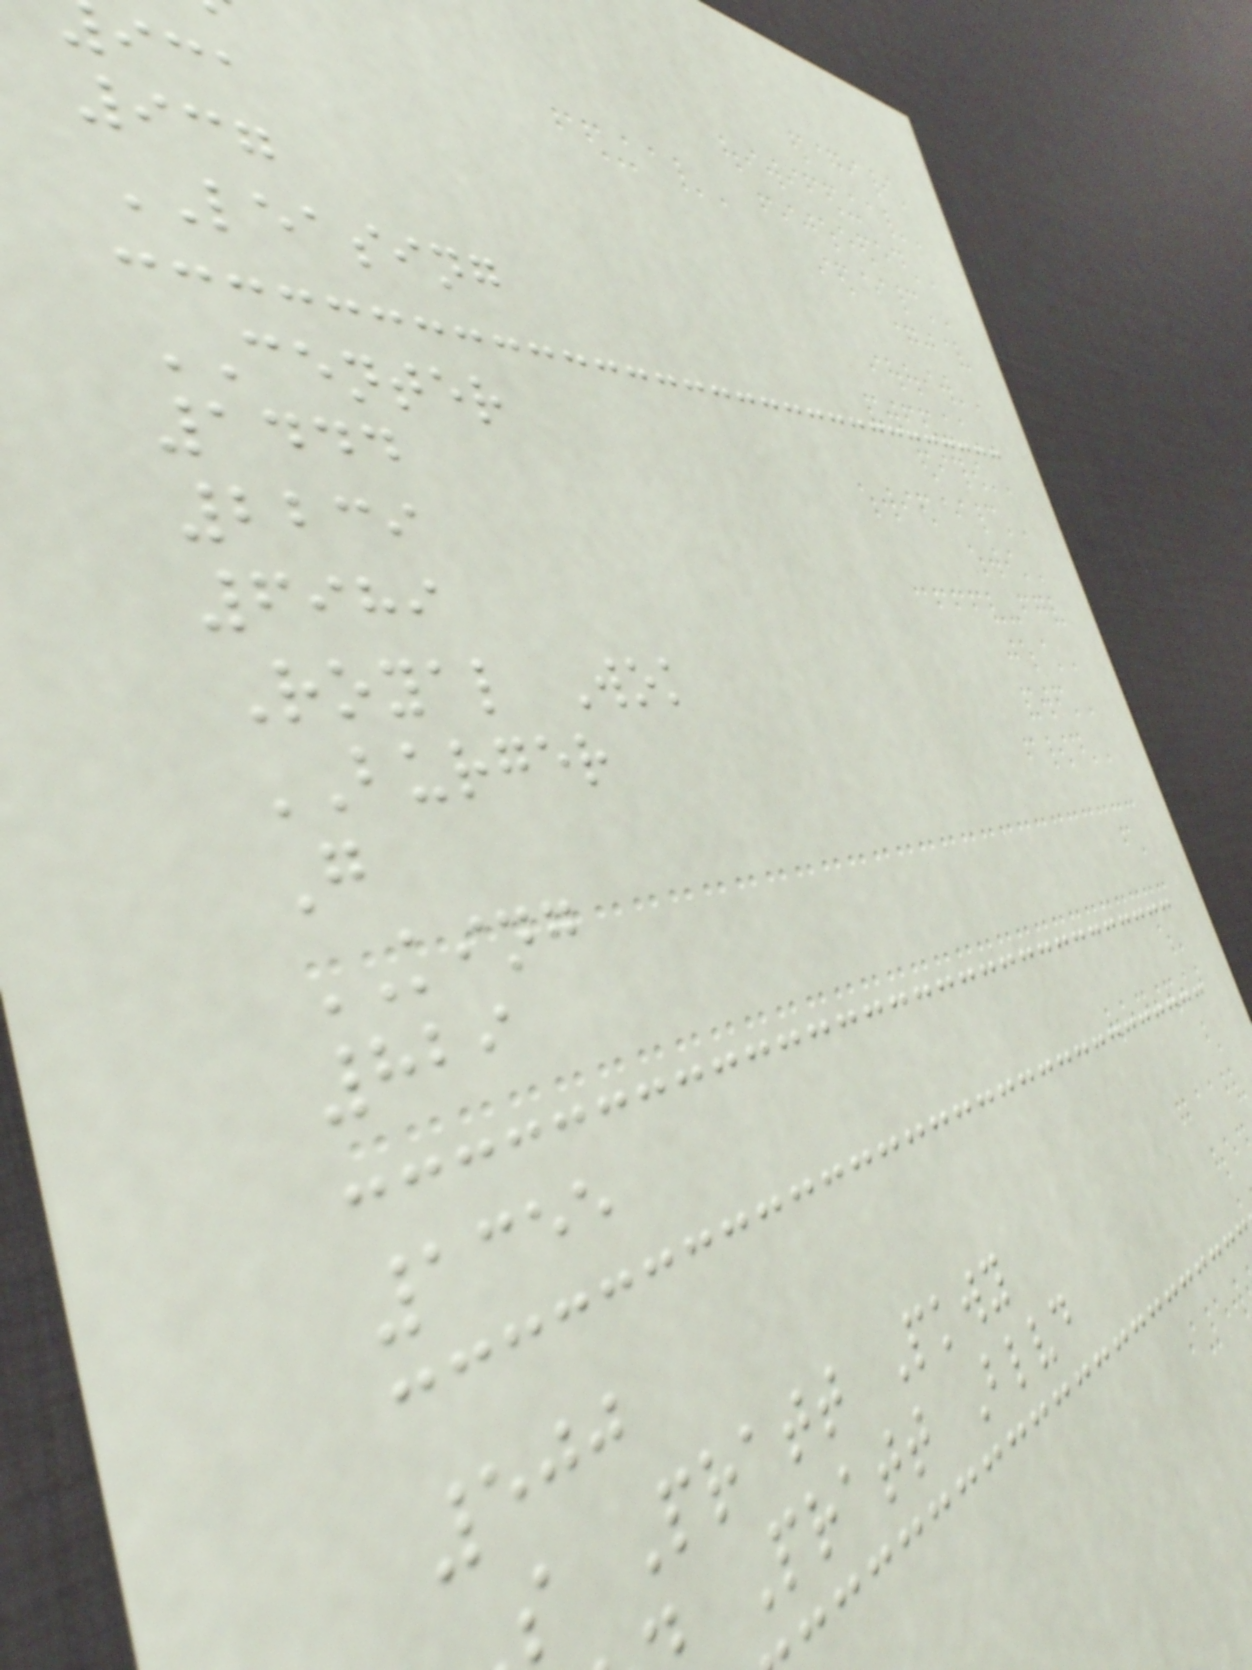937
LEASING
CENTER
1444
2239
6989
Royal Wok
BURGER
G
KING
829
1355
500
s Pratt Pkwy
Pratt Blvd
